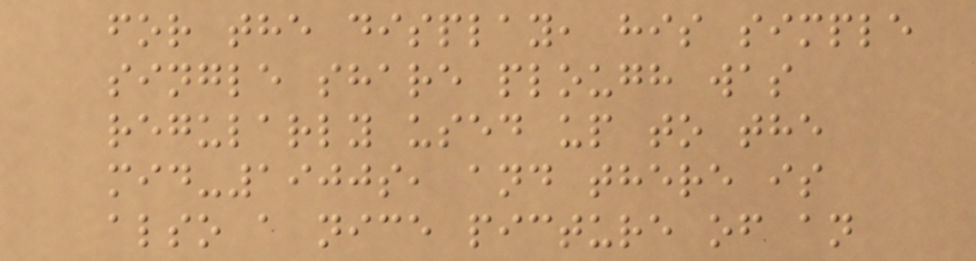for the display, his simple
single share plough was
regularly used up to the
mid-1900s, and there is
also a nice picture of an
